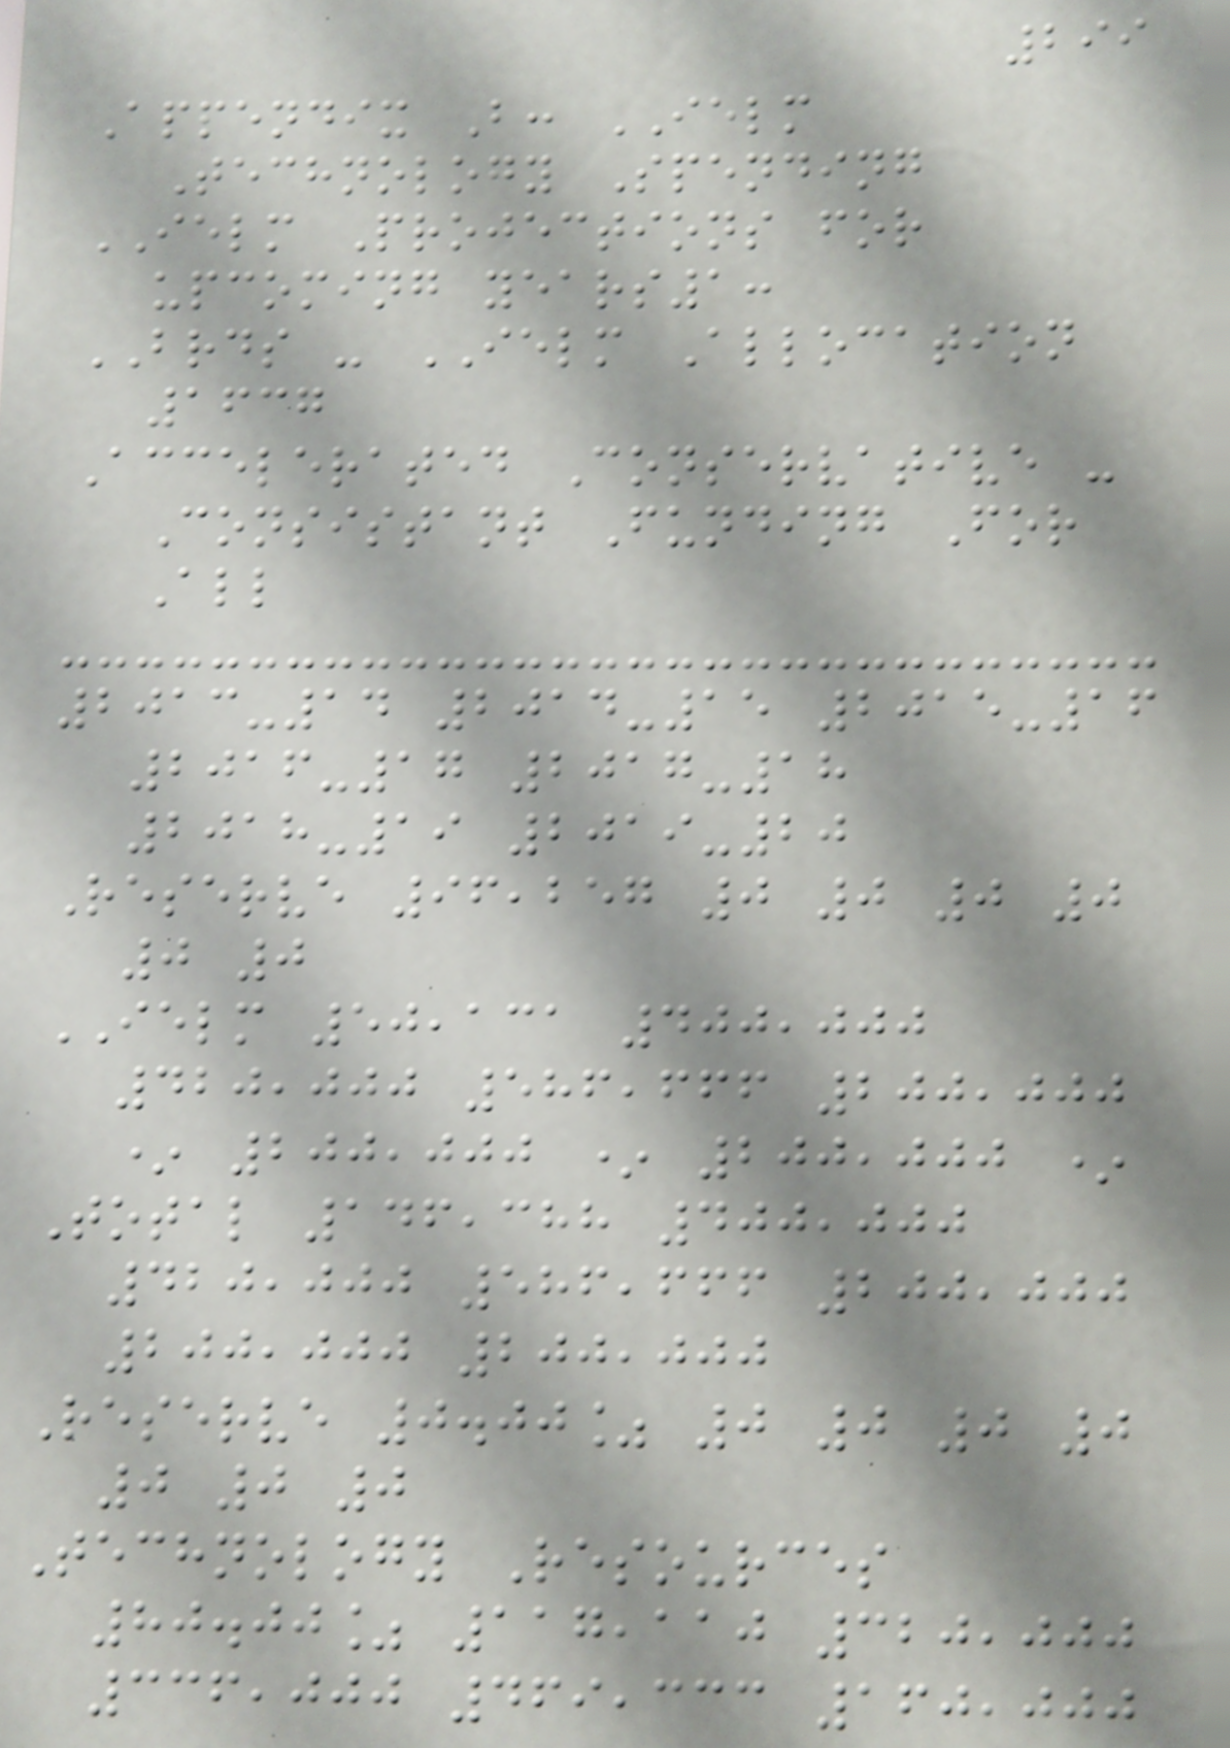299
Appendix B: IELM
Technology Spending
IELM Projections for
upcoming years1:
BRDS - IELM Allocation
1637
Accelerated Conservative -
Consistant Funding For
All
2013-14 2014-15 2015-16
2016-17 2017-18
2018-19 2019-20
Reserve 96,257 0 0 0 0
0 0
IELM 50,131 400,000
420,000 586,666 200,000
* 200,000 * 200,000 *
Total 146,388 400,000
420,000 586,666 200,000
200,000 200,000
Reserve 0.00% 0 0 0 0
0 0 0
Technology Resources
80.00% 117,110 320,000
336,000 469,333 160,000
